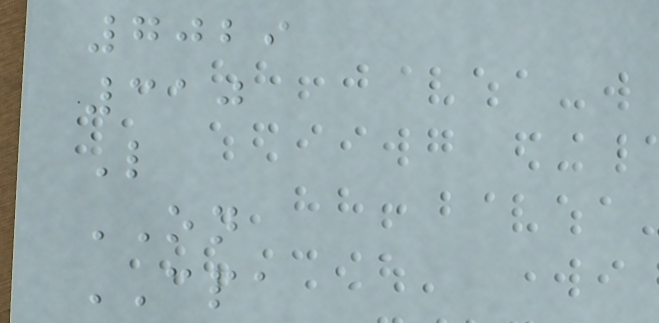7029
310
L
ON
CPA
